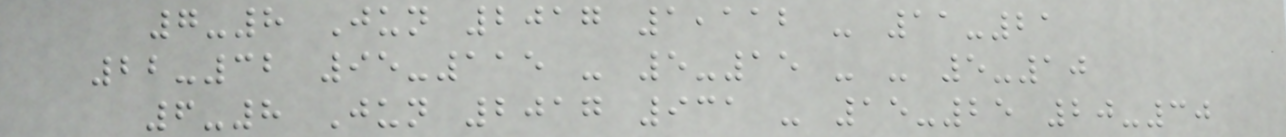7-8 Jun 2017 1,112 - 11-21
22-32 95-115 - 5-15 - - 5-10
6-8 Jun 2017 931 - 15-25 20-30
